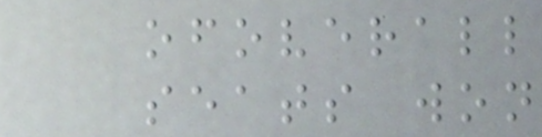ofoverall
seats won
